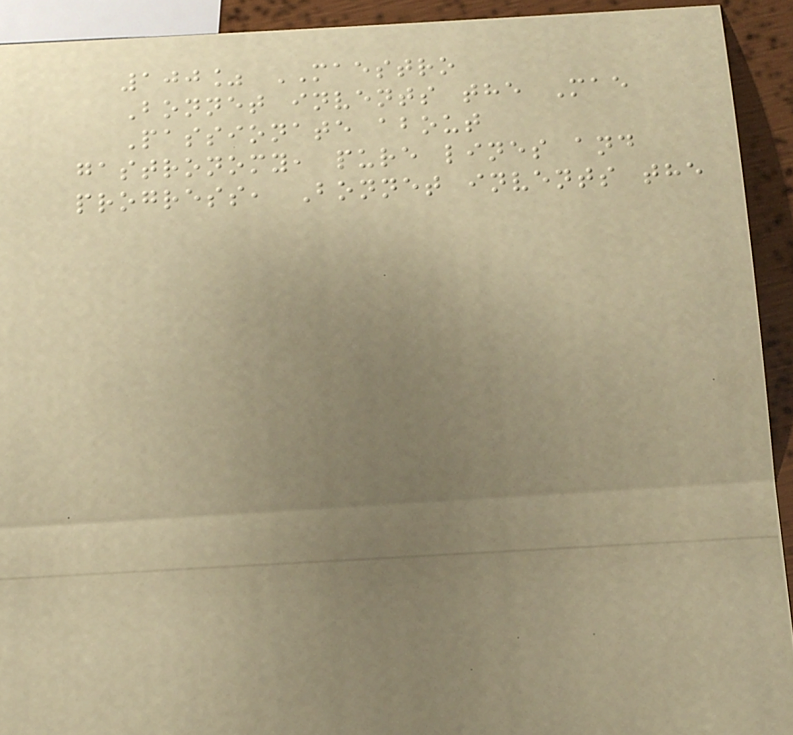100% MAESTRO
Bonnet invents the Mae
Passionate about
gastronomy, pure lines and
progress, Bonnet invents the
